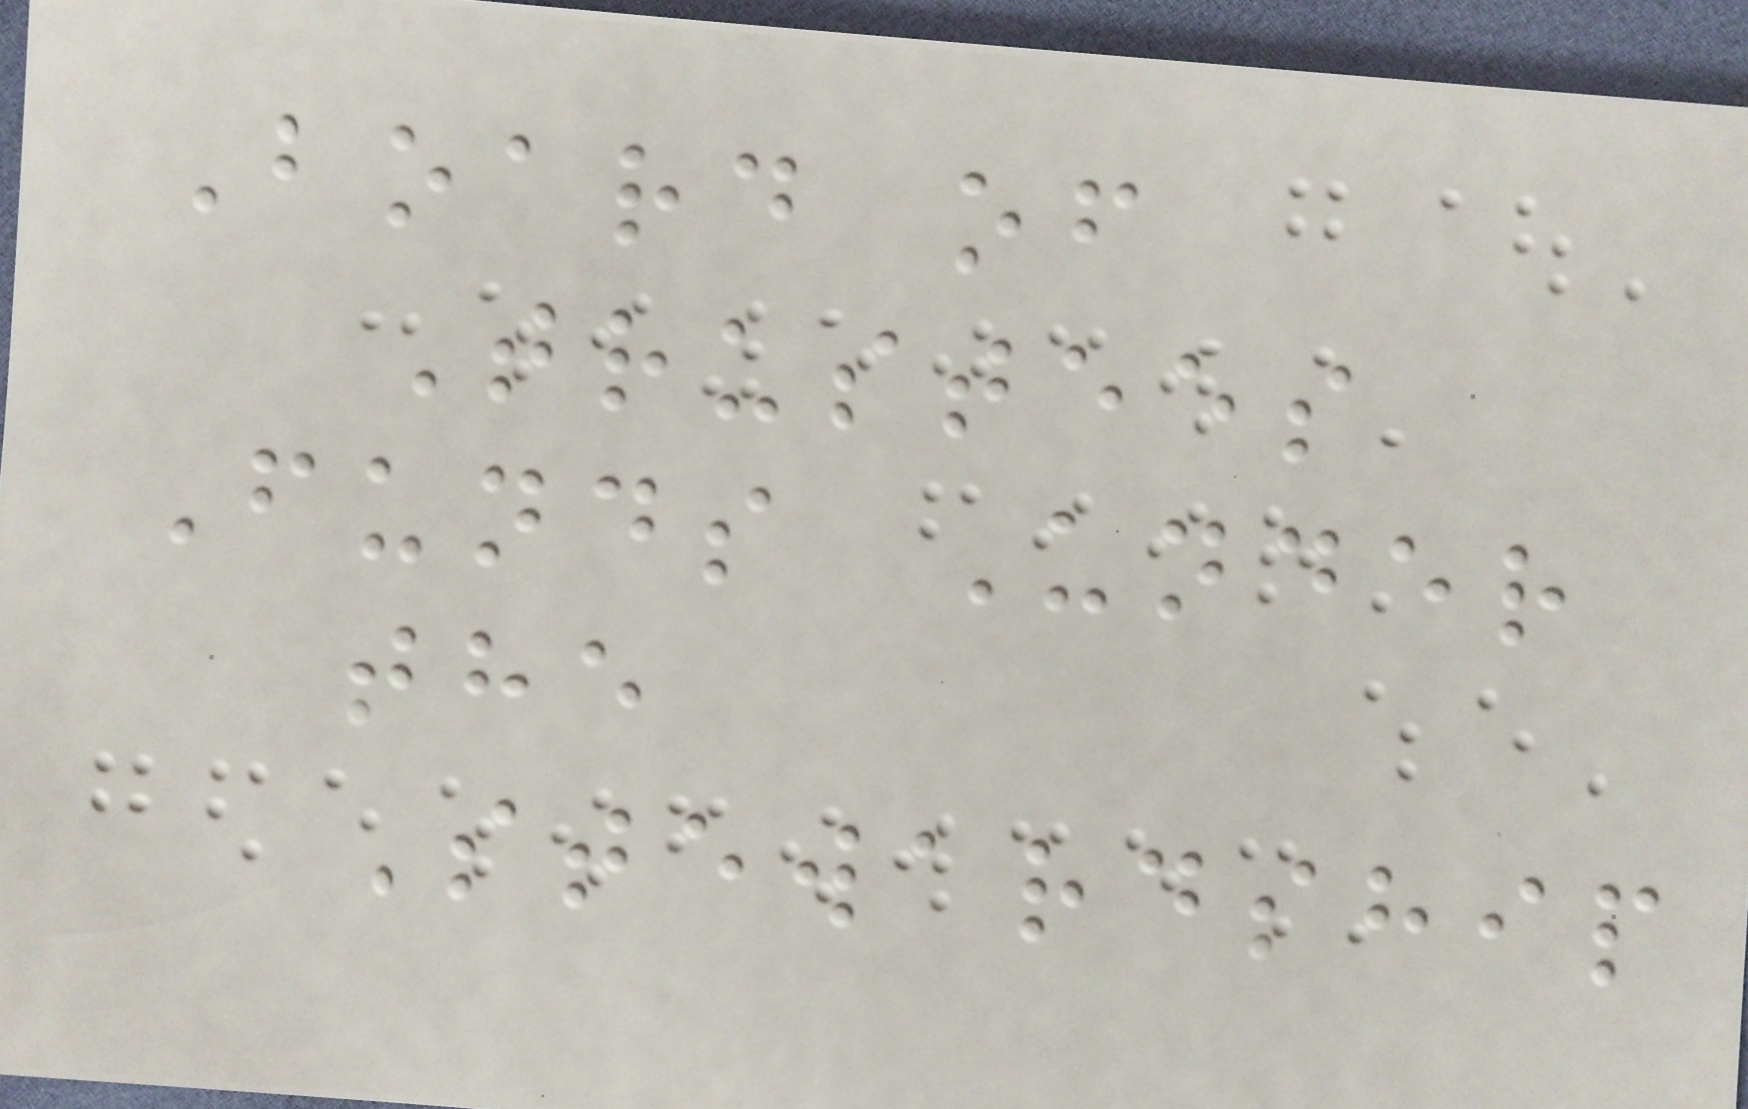Board of
Trustees
Funds Under
the
Stewardship
